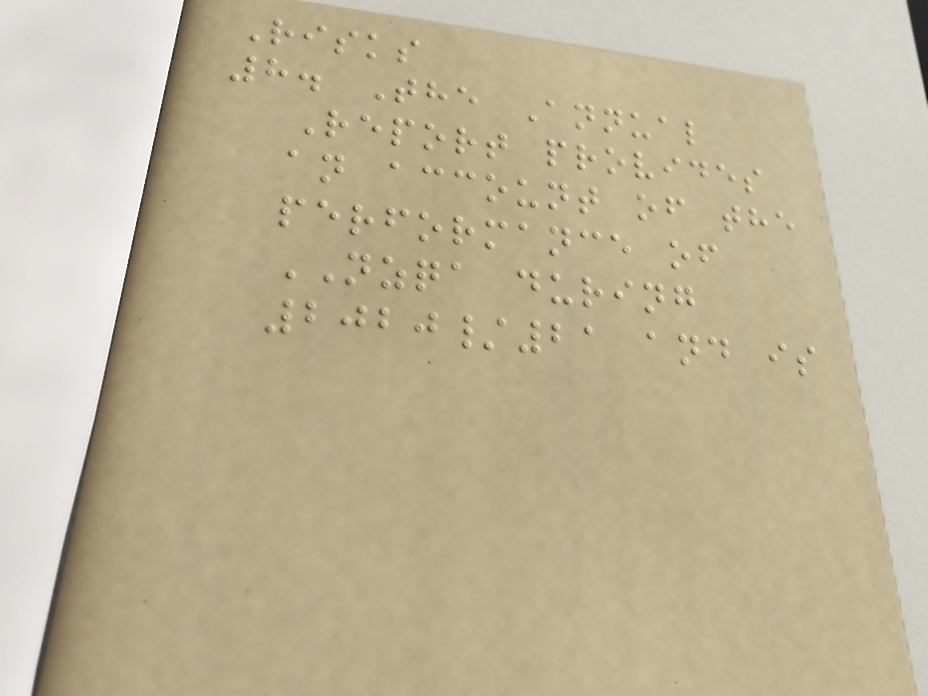Risks
8. The Annual
Report provides
an account of the
performance of
NZQA during
2020/21 and is
